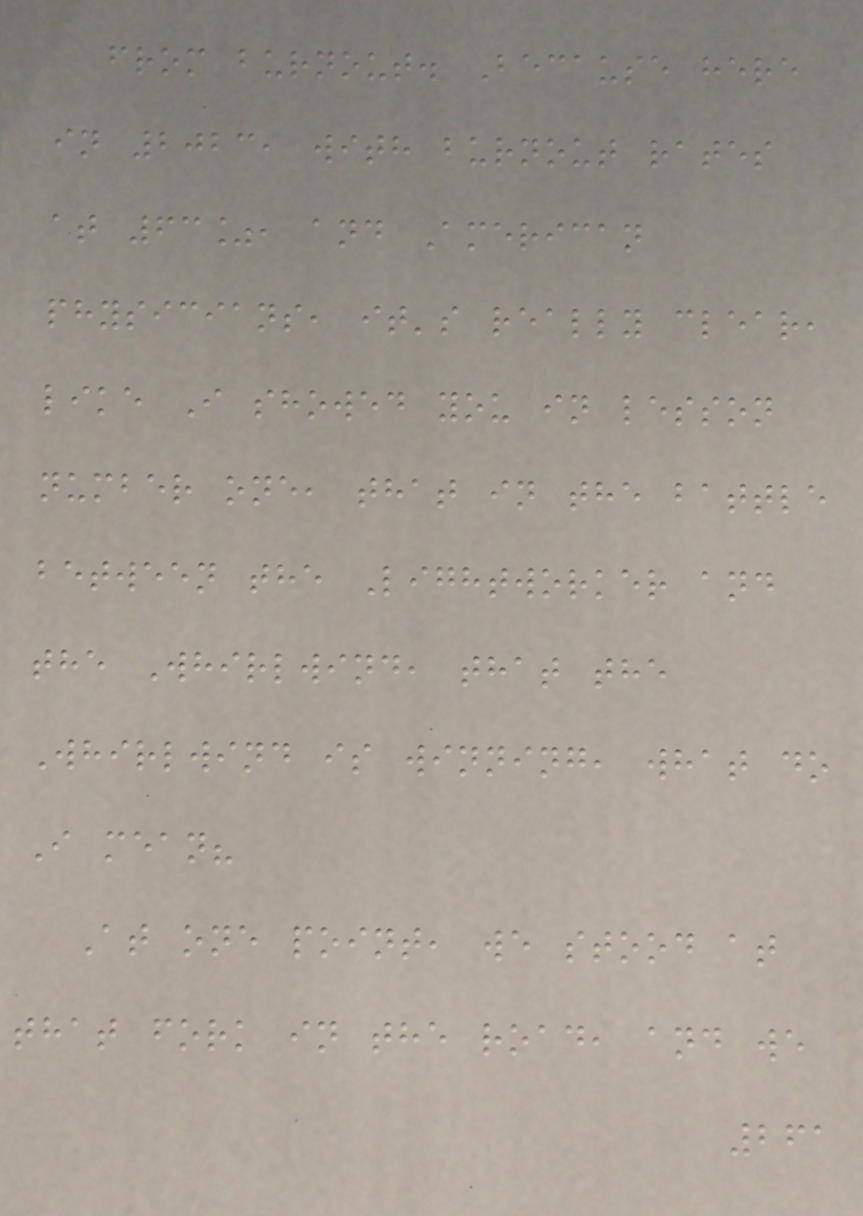from burnout. Because here
in 2023, with burnout rates
at 63%, and American
physicians, it's really clear,
like I showed you in lesson
number one, that in the battle
between the Lightworker and
the Whirlwind, that the
Whirlwind is winning, what do
I mean?
At one point, we stood at
that fork in the road, and we
261
